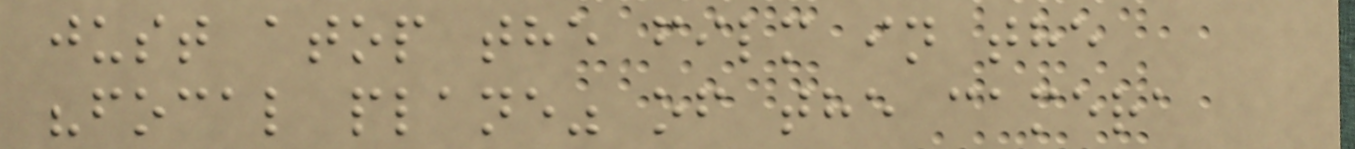just atop the film in the
"focal plane" of the camera
